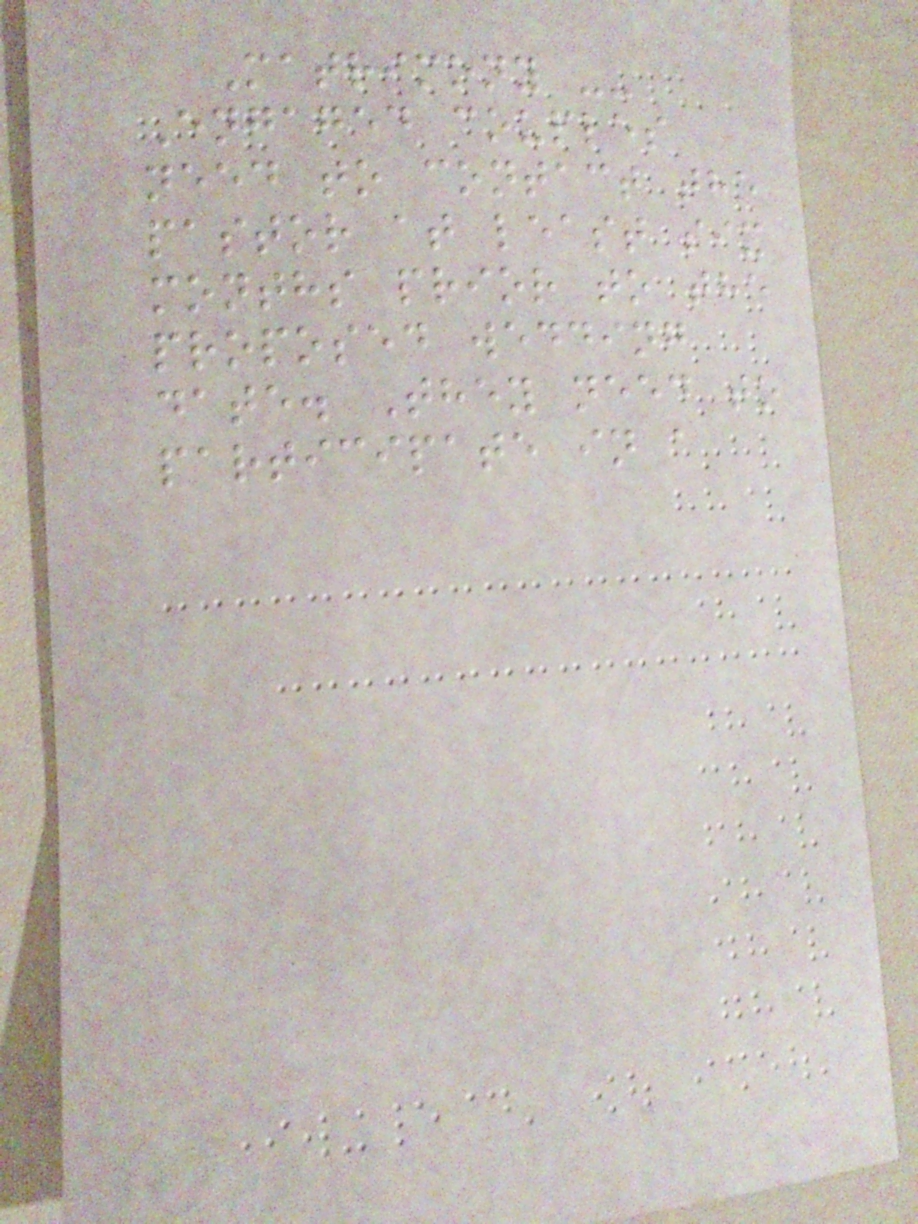Matrimony --
Engaged couples
need to contact the
pastor at least six
months prior to the
proposed wedding
date. They need to
participate in a
